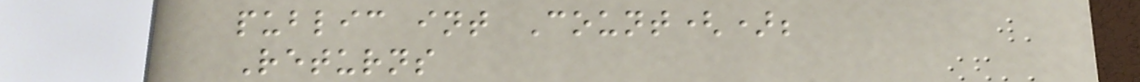public int Count();
Returns
